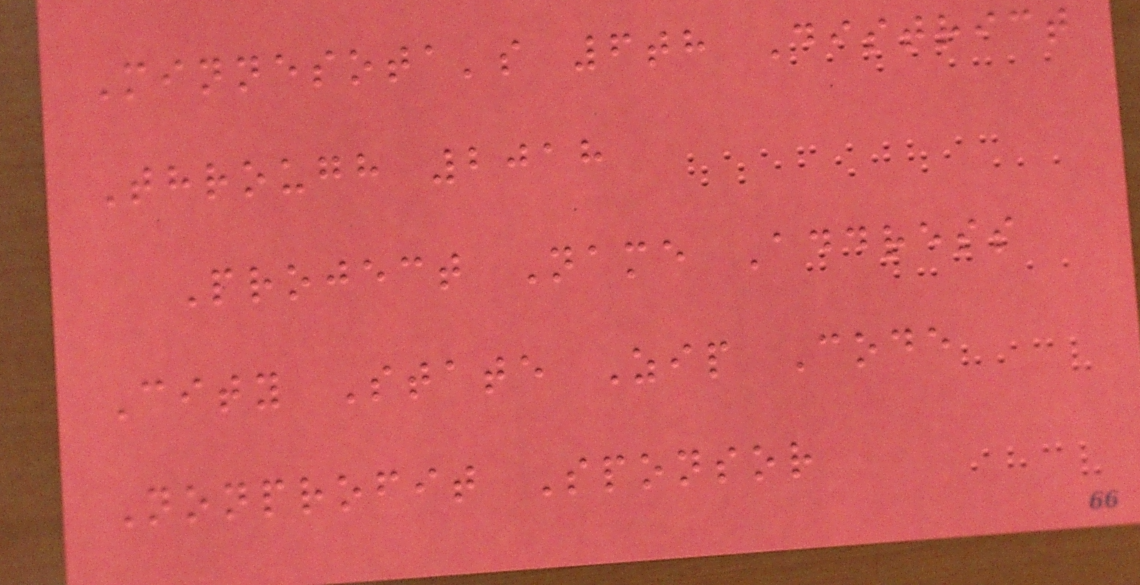Minnesota's 6th District
Through 2018
Project Name Address
City State Zip Code
Nonprofit Sponsor
